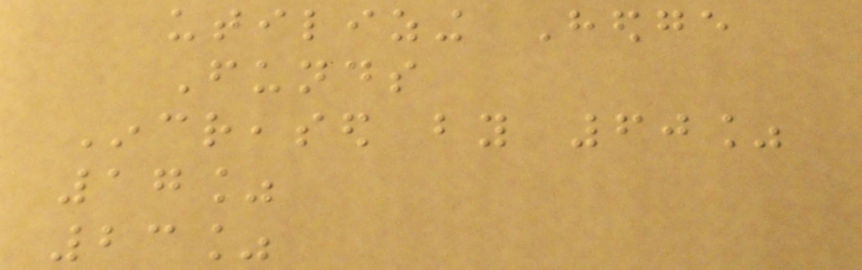utilizing Hedge
Funds
Increased by 60%
17%
23%
